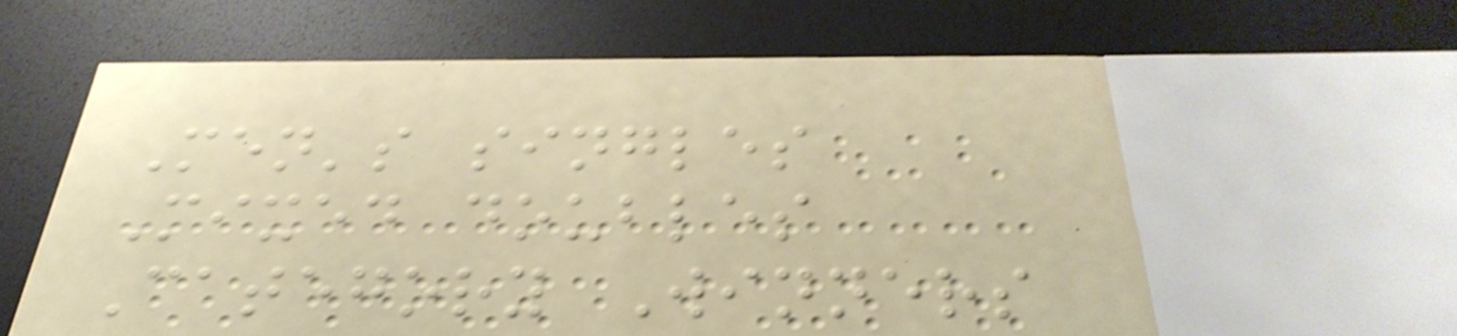Men's singles
Mixed doubles
Category Winners
